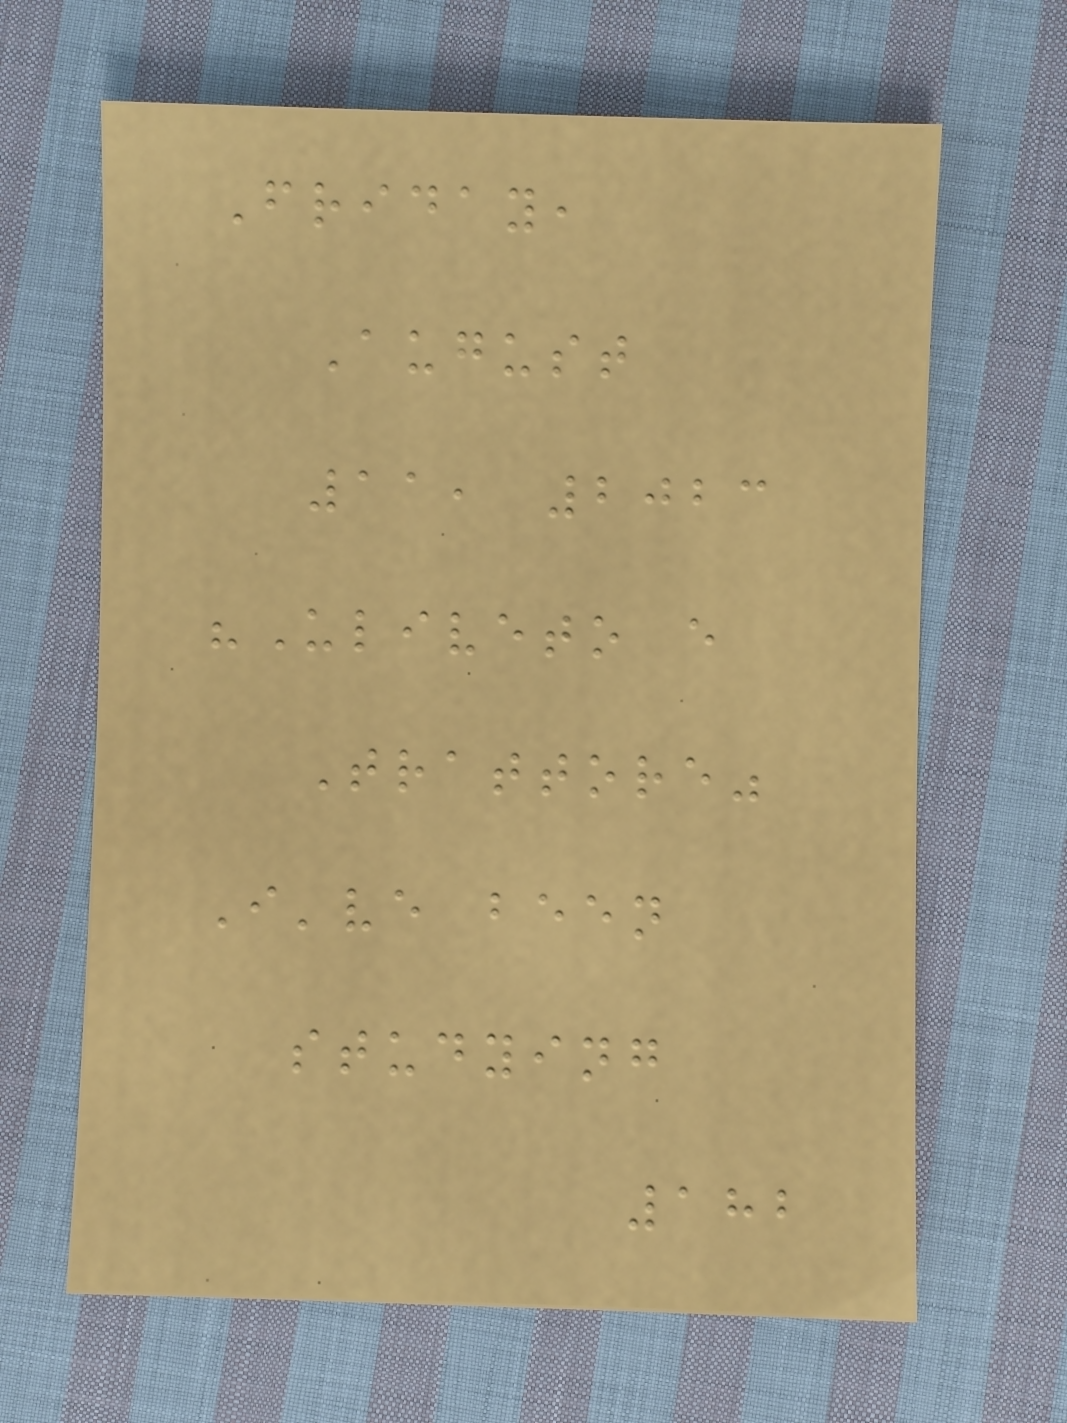Friday,
August
11, 2023
"Uliveto e
Trattore"
I've been
studying
182
